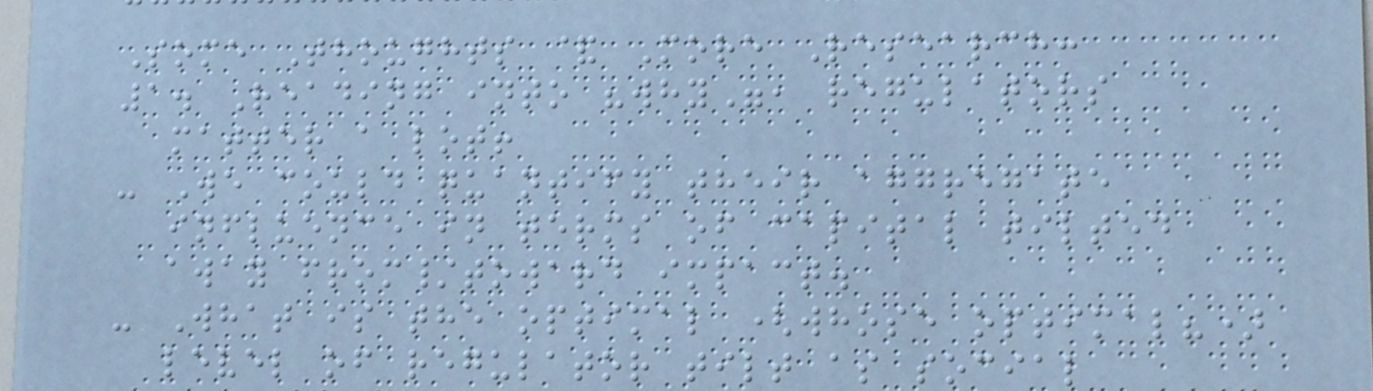Some Thoughts & More Research:
1. Reading into "why", regulators
matter a lot!
- We could quantify their aggregate
influence in terms of capital tilted
away from/toward impact.
- What is the optimal (whose optimal?)
level of regulator tilt as social
